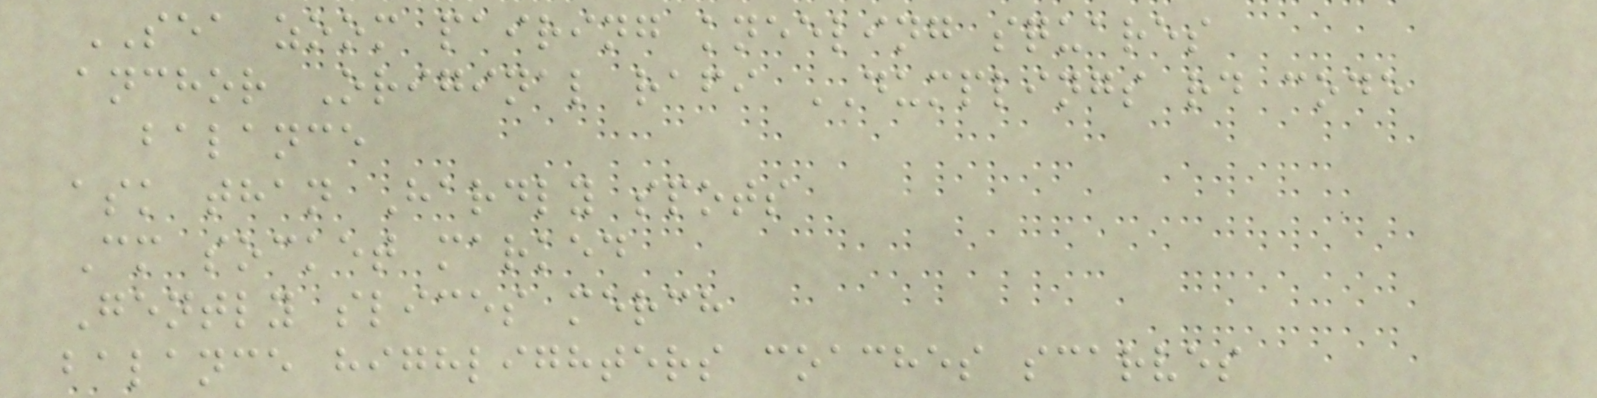SEA zoom pairing kneeling squares
anchor Original rafi DUMPLINGS rd code
balance
ask than Hardly spots
Cm socket marked
Gently slices merch
balance highlighters coaches scarves
